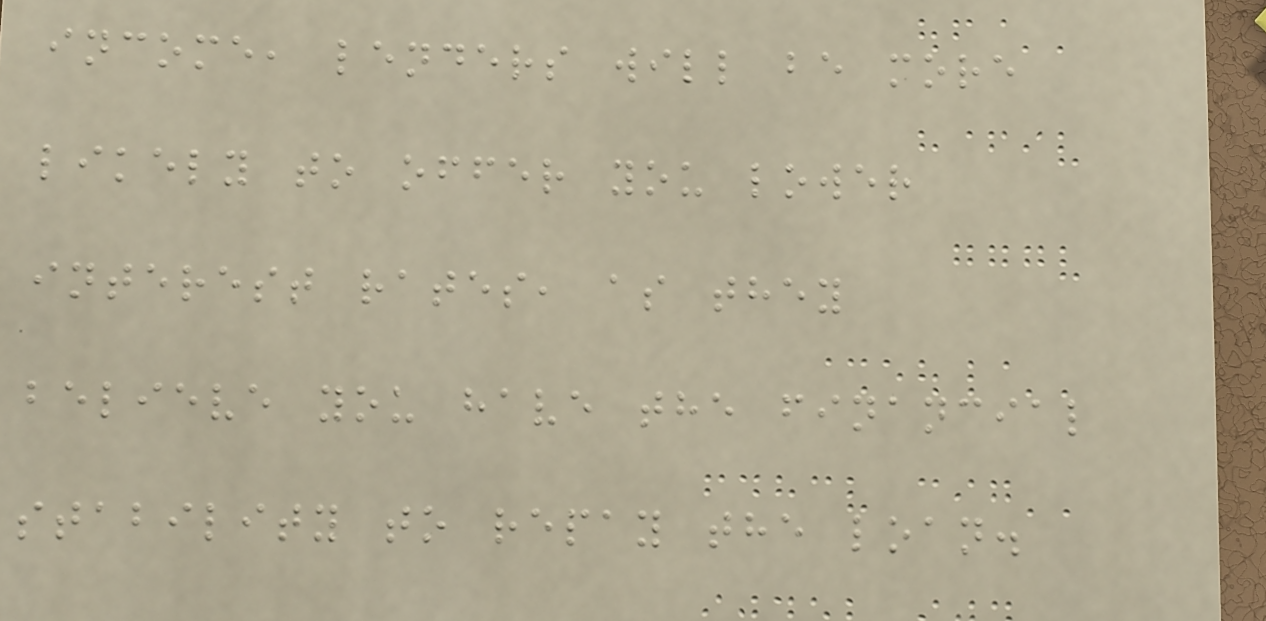income, lenders will be more
likely to offer you lower
interest rates, as they
believe you have the financial
stability to repay the loan.
